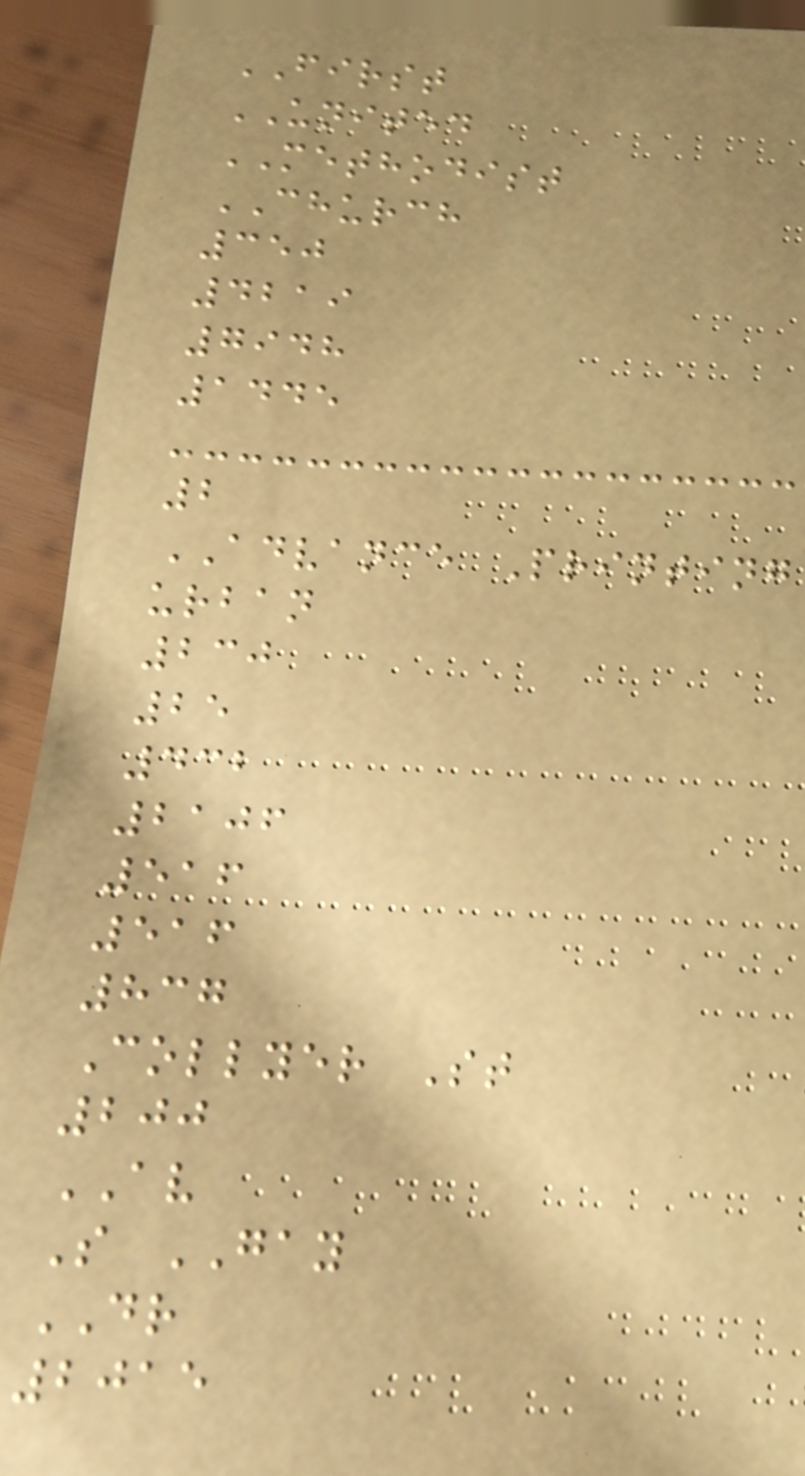FIRST
UNITED
METHODIST
CHURCH
350
4219
7948
1445
2
ADVANCE Printing
urban
230
25
432
2106
516
516
837
Collyer St
200
AV
S GAY
DR
2015
